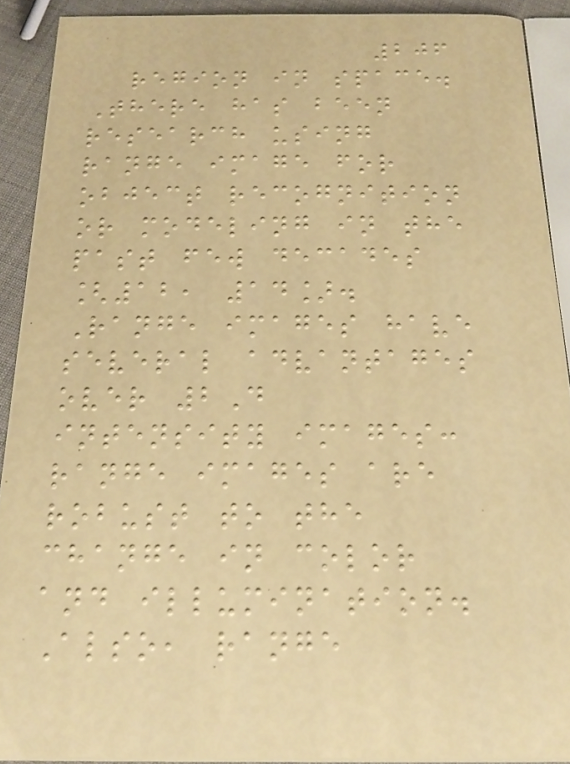206
region in space.
There has been
research using
range image for
object recognition
or modeling in the
past few decades
[12, 14].
Range images have
several advantages
over 2D
intensity images:
range images are
robust to the
change in color
and illumination.
Also, range
